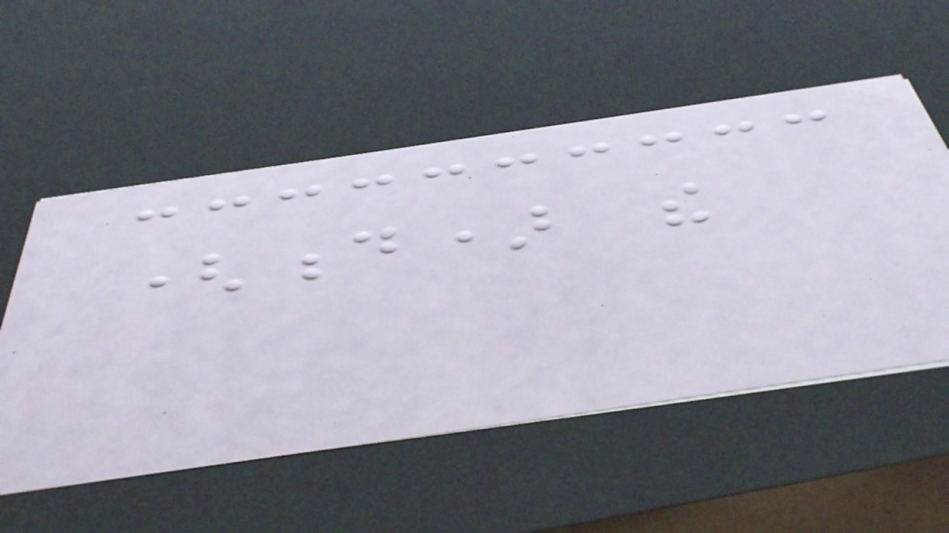(d) the
